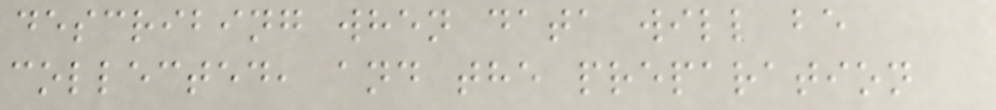describing when data will be
collected, and the preparation
